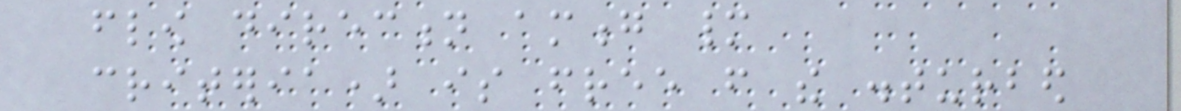flow direction among many
criteria) is free from the disturbed
